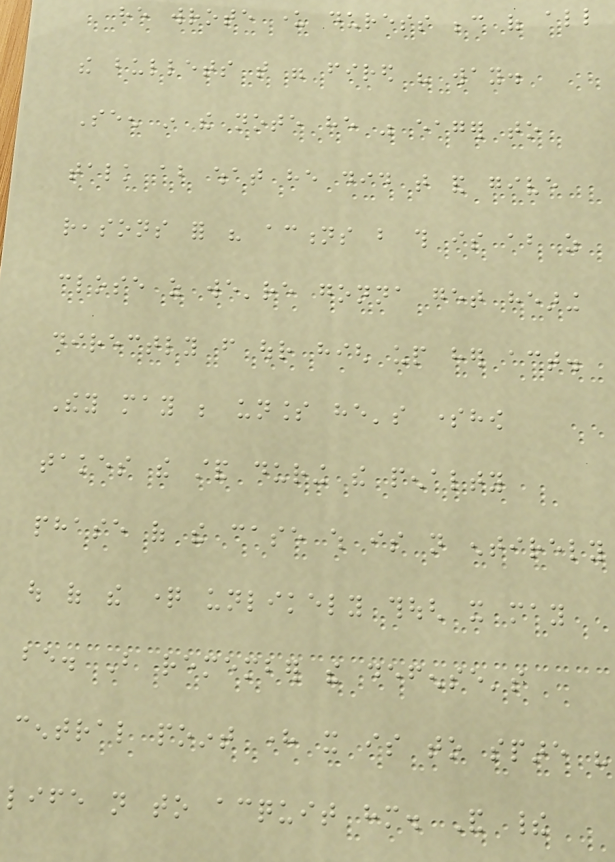he wrote under duress because of all
the bullets that were fired his way.
Seen in the note he was eager to
talk about what he did that and give
reasons for his actions but this is about as
close as we're gonna get hearing
directly from our high up her act.
They may be unless he's somehow
takes the stand during the penalty
phase of the case which is not entirely
out of the question unlikely though it may
be. But remember the defense's
central point here it is to spare his
life not to acquit him. And their
